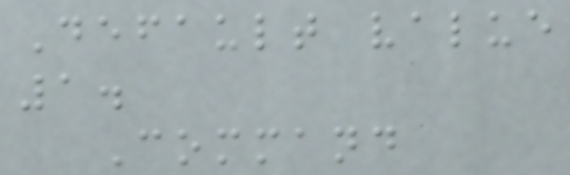Default value
1.
Command
